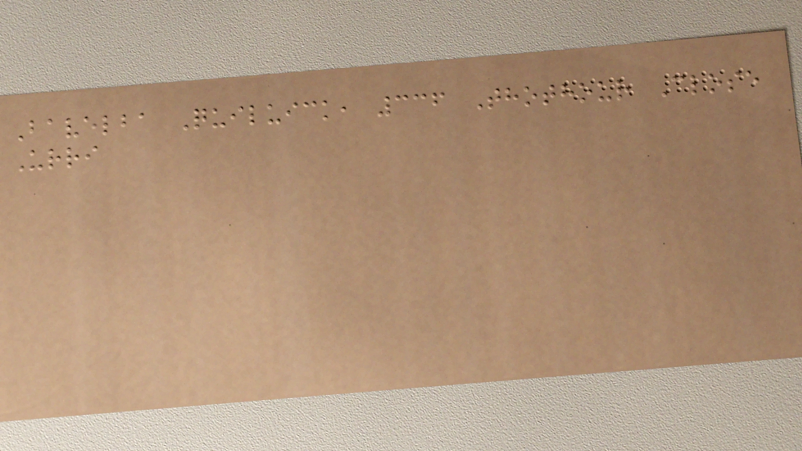Bavelba Quiluick, 336 Thothour Close
Urri
